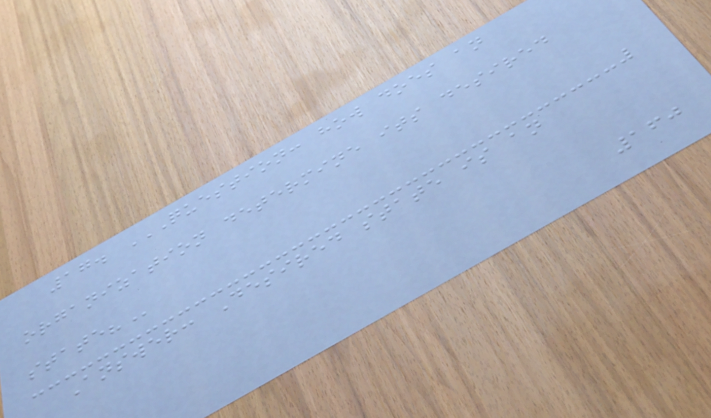17. QUESTION: HOW DOES AN
ORGANIZATION DETERMINE ITS DESIRED
STATE?
Answer: Desired state is an
160
